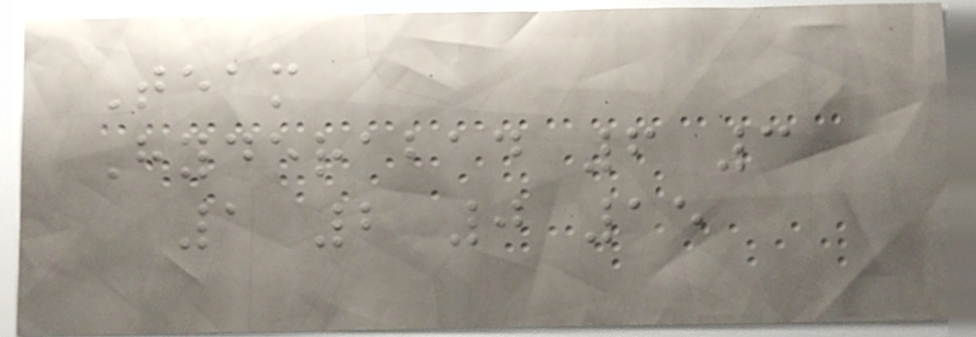Team
Hyderabad 6 3
1 2 0 15
